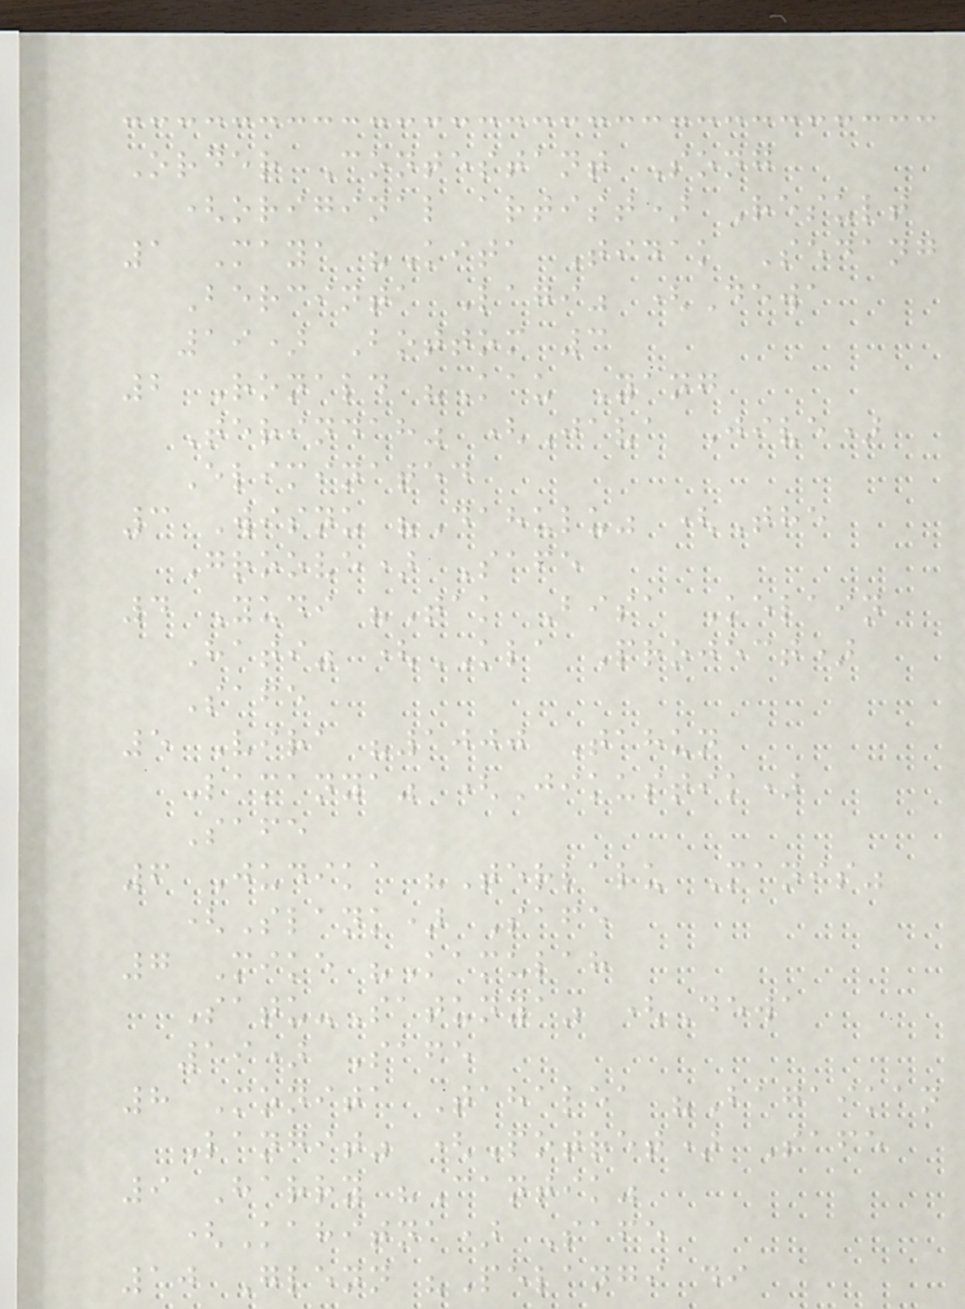Order Contestant Song
(original artist) Result
1 Maya "Kita Tidak Sedang
Bercinta Lagi" (Dewa
19) Bottom 3
2 Ronald "Kau Yang
Terindah" (Java Jive)
Eliminated
3 Wisnu "Dahulu" (The
Groove) Safe
4 Yudi "Tak Bisa Kelain
Hati" (KLA Project)
Safe
5 Vira "1000 Tahun
Lamanya" (Jikustik)
Safe
6 Judika "Terlalu Manis"
(Slank) Safe
7 Mike "Kamulah
Satu-Satunya" (Dewa
19) Safe
8 Monita Tahalea "Bagaikan
Langit" (Potret) Safe
9 Harry "Cantik"
(Kahitna) Safe
10 Glenn "Pelangi di
